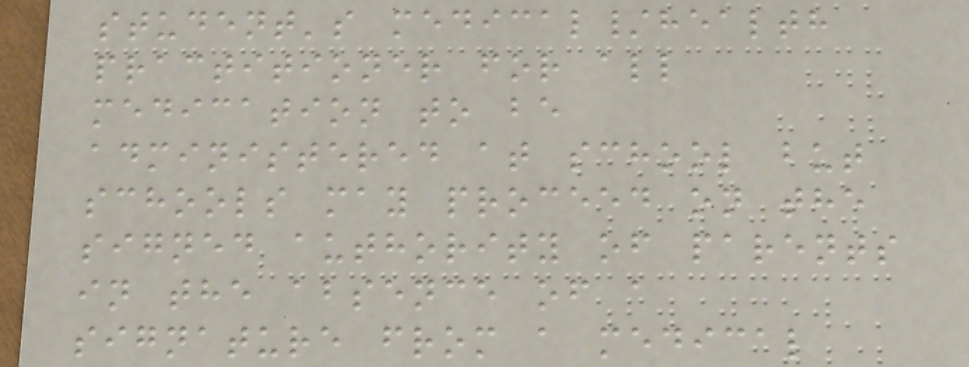student's medical/health
practitioner for all
medication to be
administered at school but
schools may proceed on the
signed authority of parents
in the absence of a
signature from a medical
